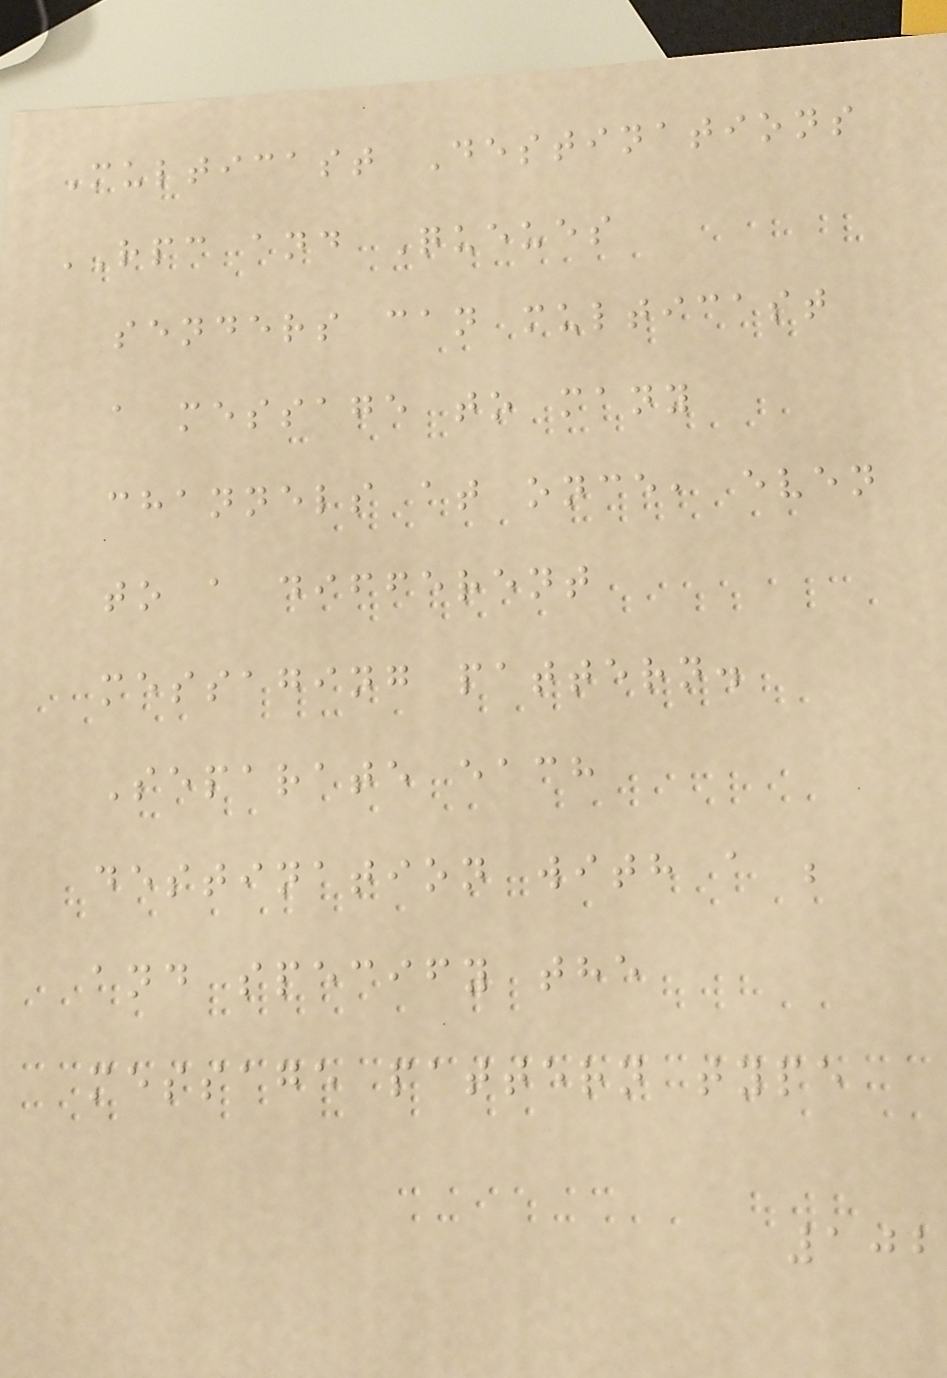Multicast Destinations
RPC and Queues
senders can multicast
a message to many
channels at once, even
to a different
messaging pattern.
Separate each
destination with a ;
and specify the
message pattern type
102
